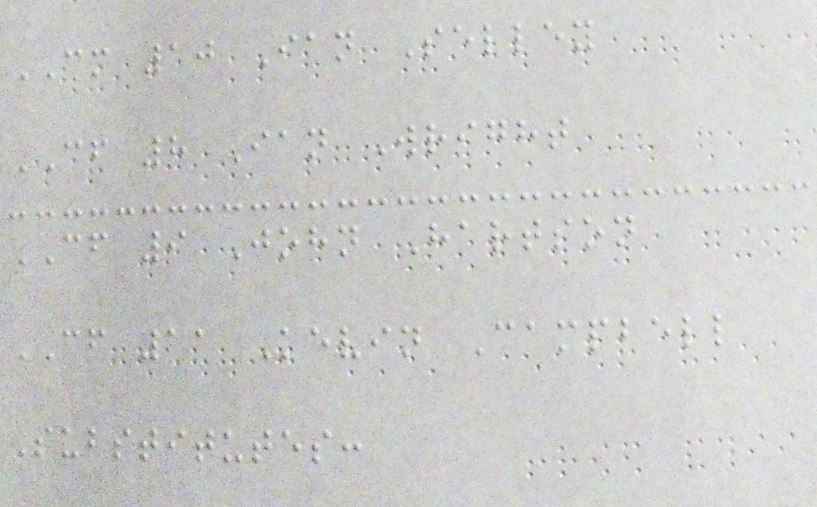CM 10 Ian Selley
CF 8 Ian Wright
CF 9 John Hartson
CF 11 Kevin Campbell
Substitutes:
